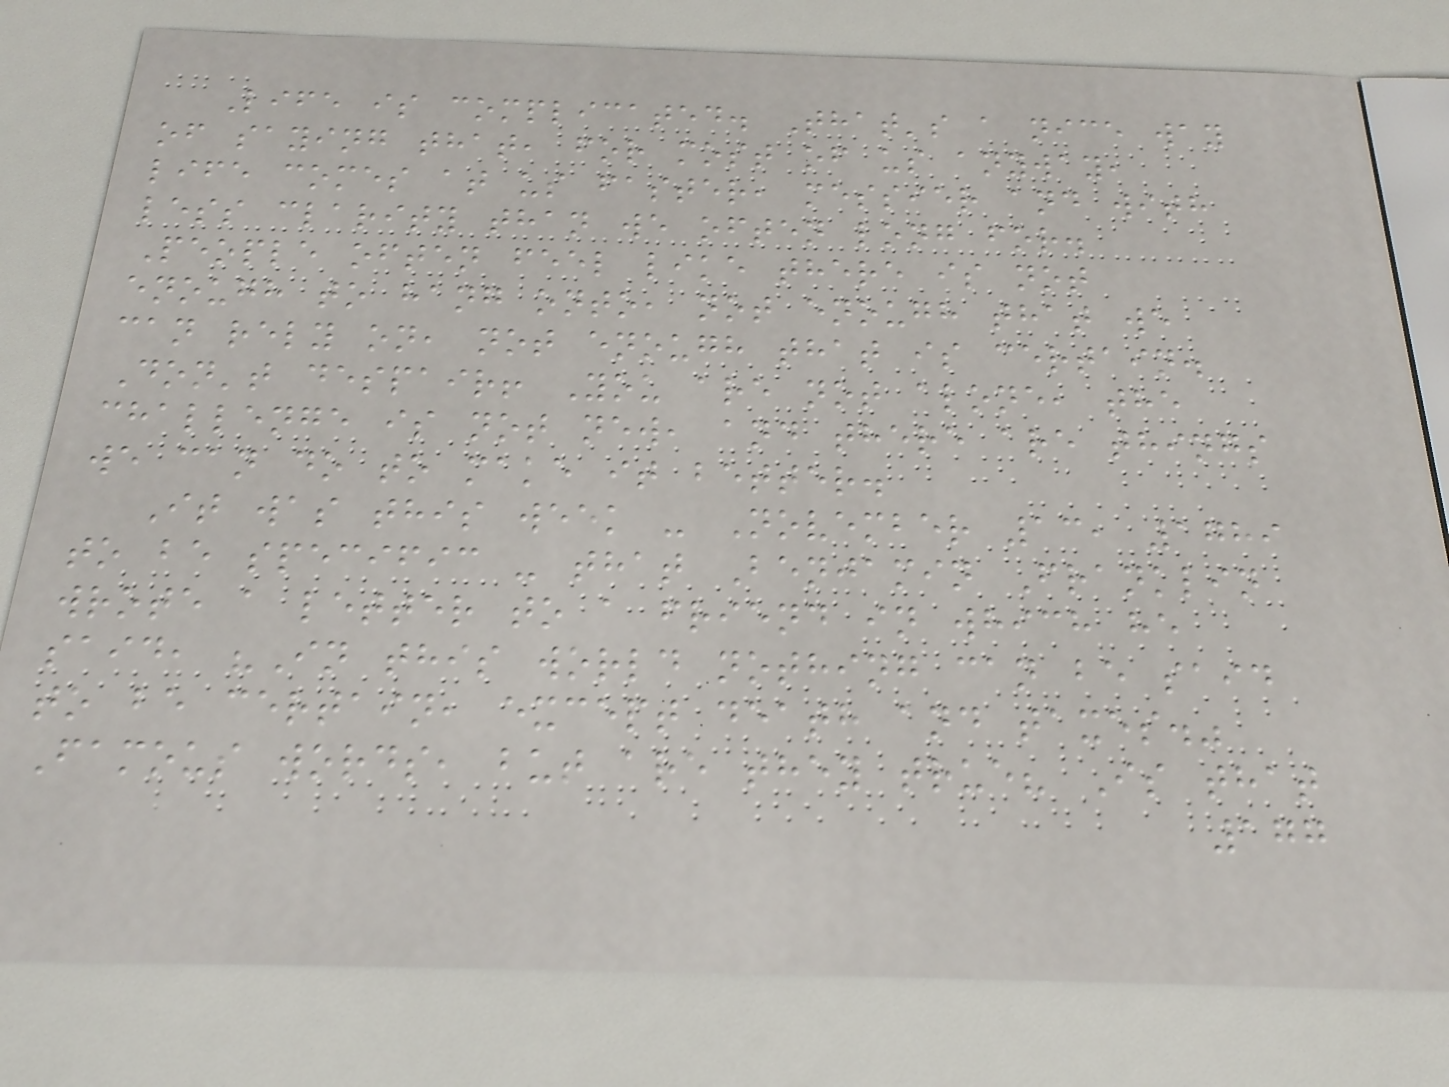Life is complicated. That's a nice way
of saying that, for most of us anyway,
life comes at us faster, messier and with
less clarity than we often long for.
People often feel like there is not
enough to hang onto, not enough that we
can rely on, not enough that is certain.
Don't despair! You are not alone, the
challenge is not new, and there are things
we can do to make it better.
It was this week - November 13, 1789
to be specific - that Benjamin Franklin
wrote a letter to a friend in which he
said, "In this world nothing can be said
to be certain, except death and taxes."
Famous words, but are they true? Is that
177
